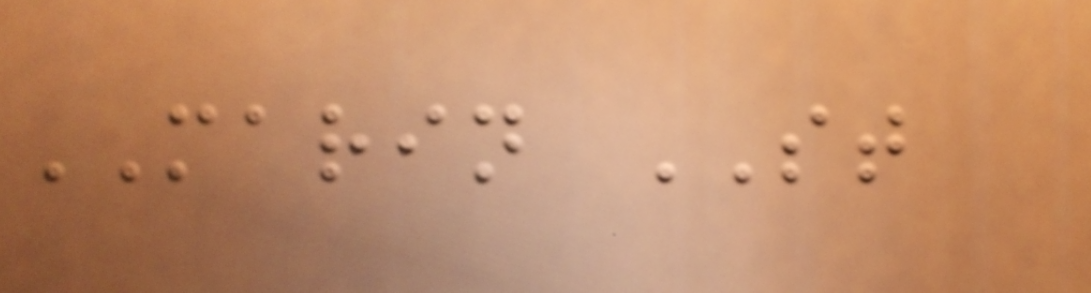MARIN ST
